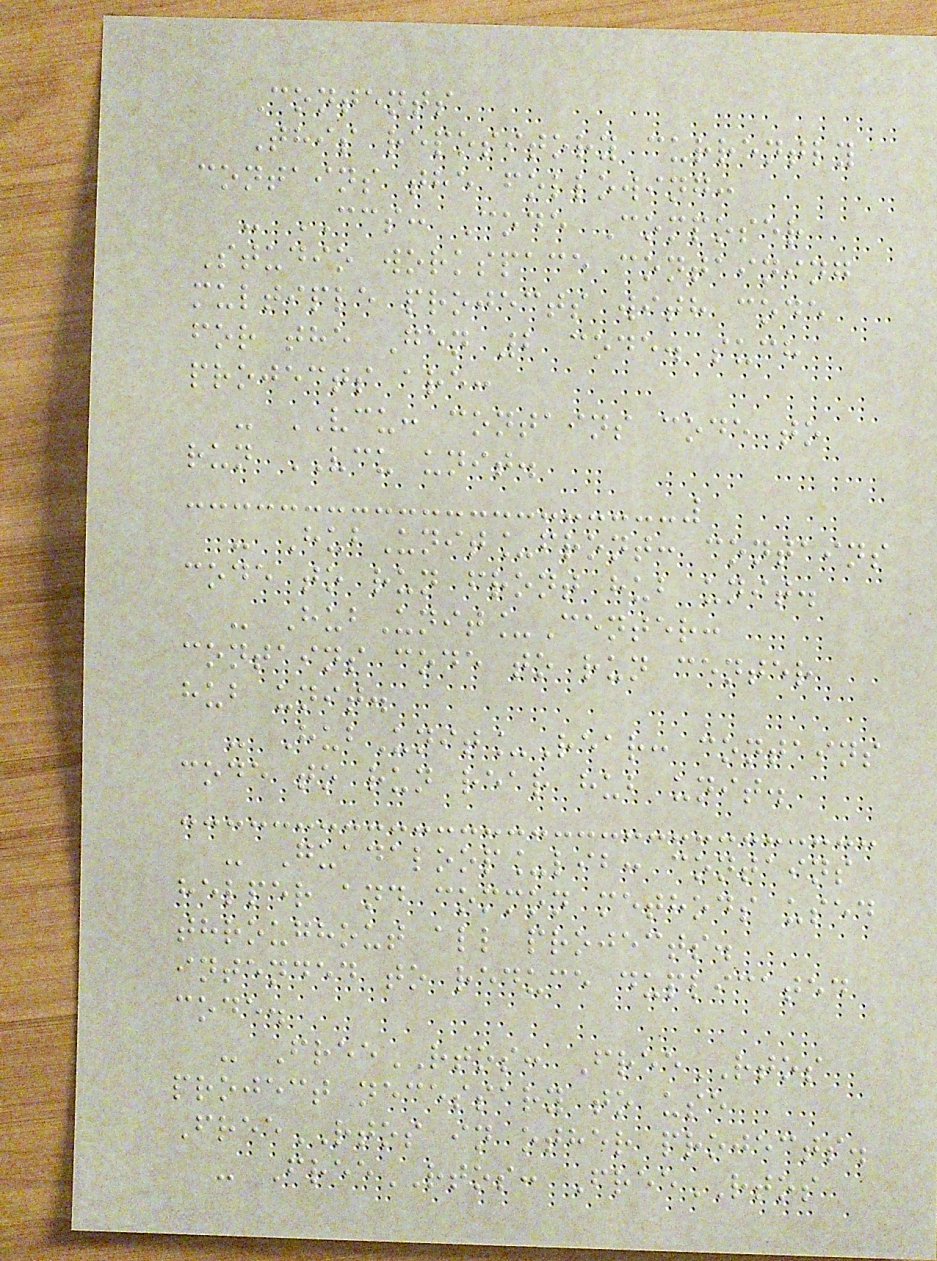Contents
This repository currently
contains the following:
- CCS: Code Composer
Studio workspace containing
multiple projects with code
for the Gen 2 code. such
projects are:
- VCU: contains code to
run VCU unit.
- HubUnit_front: contains
code to run front hub unit.
- HubUnit_Center:
contains code to run center
hub unit.
- HubUnit_Rear: contains
code to run rear hub unit.
- Guadaloop_lib: contains
helper and common methods used
throughout all projects.
intended to reduce duplicated
code.
- FreeRTOS: FreeRTOS
project necessary to use
FreeRTOS in other projects.
- FreeRTOS: FreeRTOS
